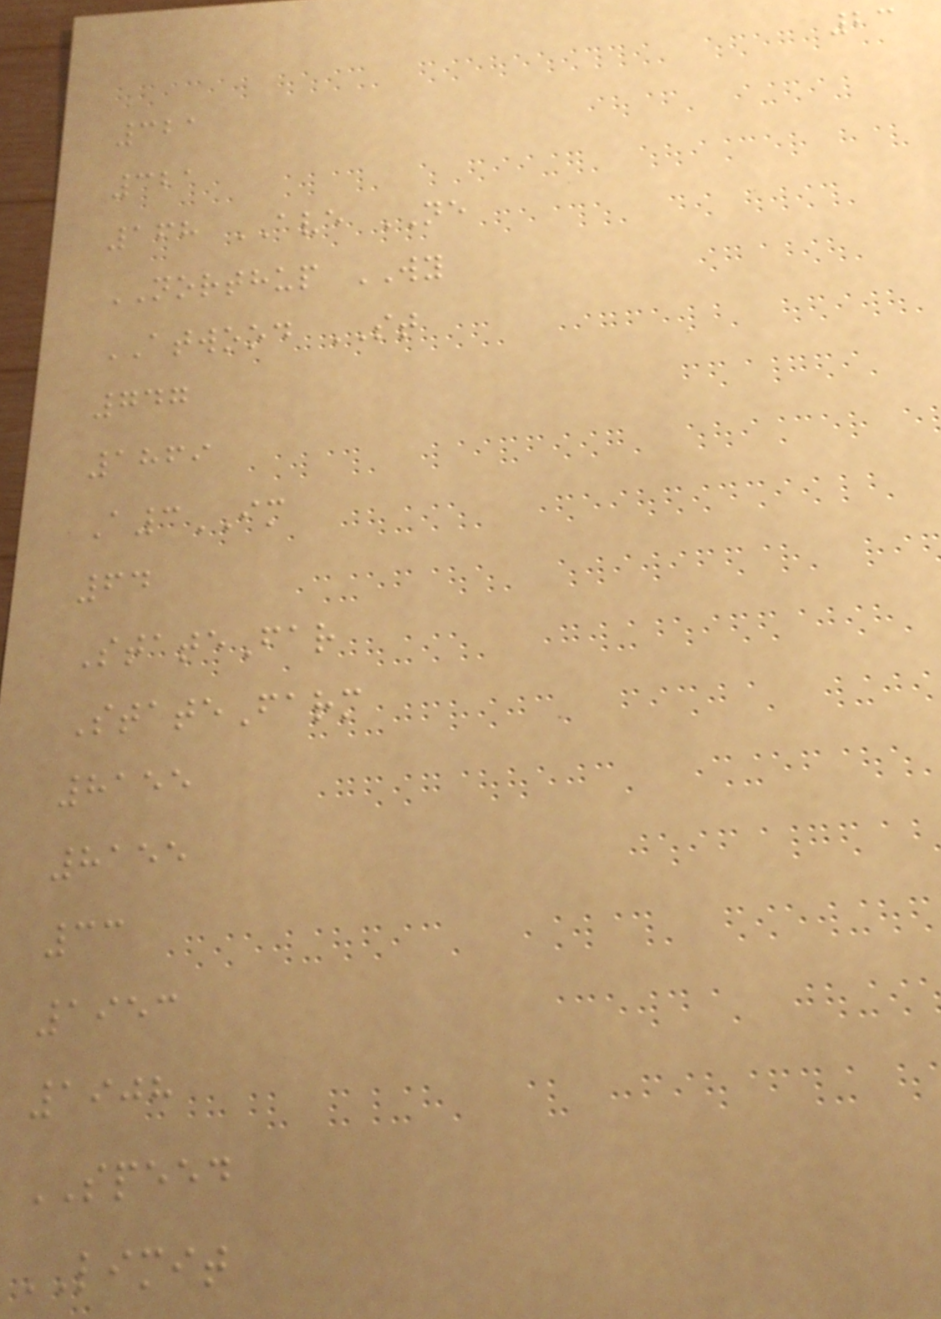23
321
321
168 AVE NE
NORTHUP WY
ATWOOD ST
747
1869
A3IM
64
StateFar
StateFarm
8155
8155
33
1953
1908
SPEED
LIMIT
